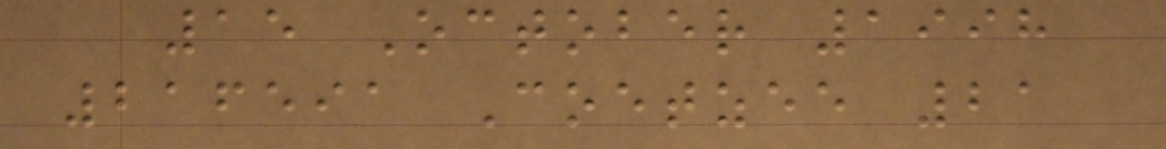15 October 1998
216591 Coetzee 21
